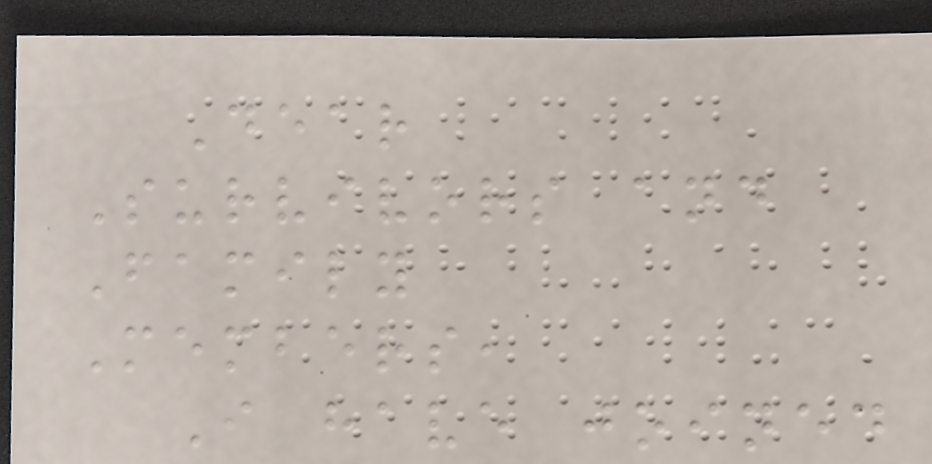Dear
Survivors and
Family
Members,
I have joined
